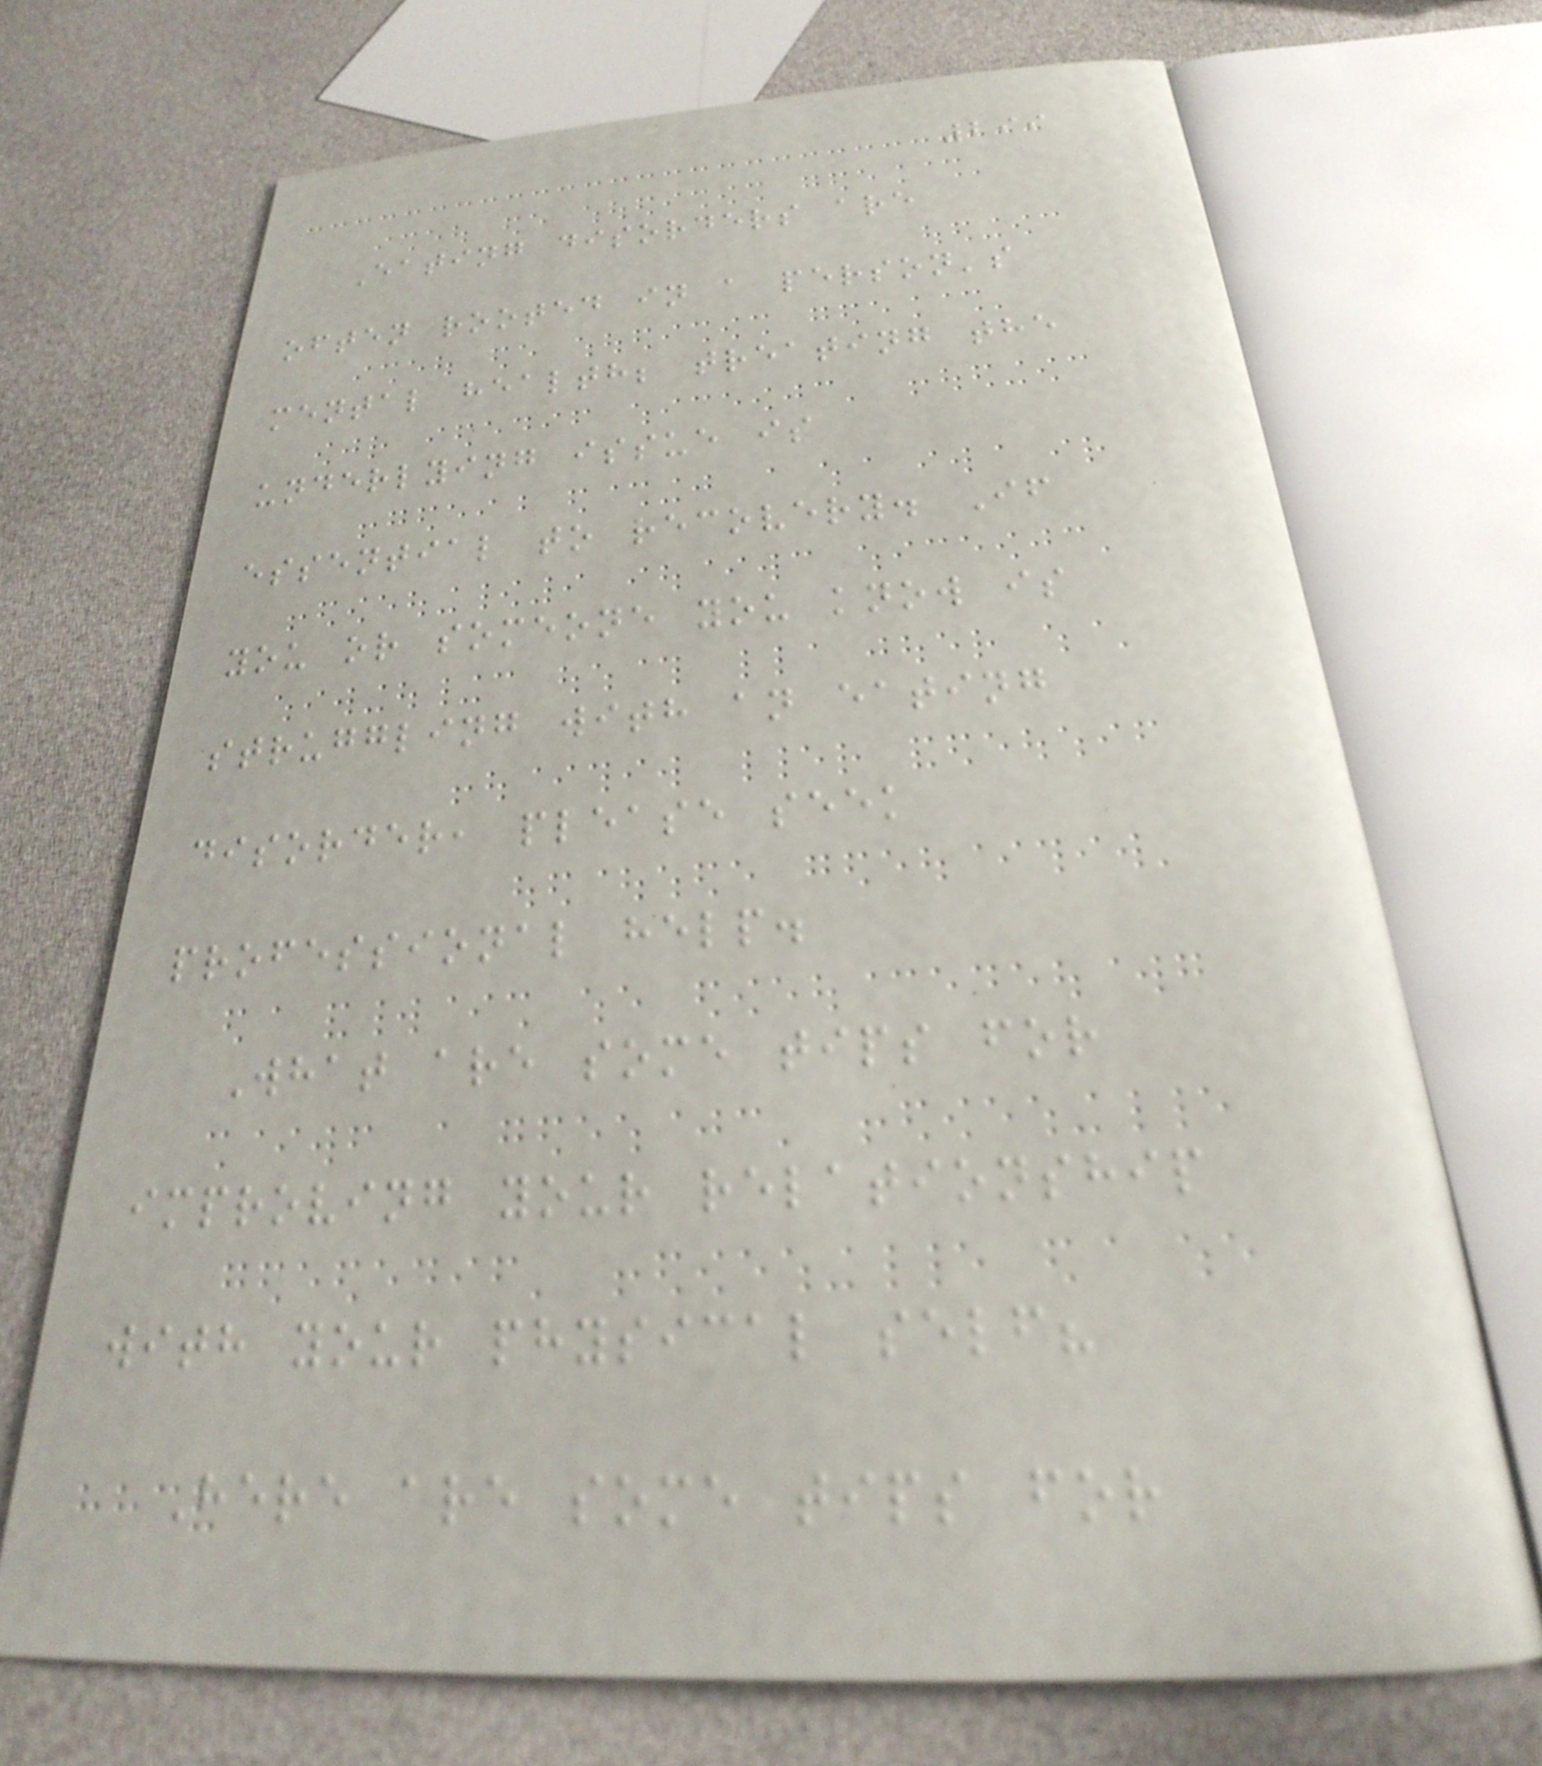299
Eating disorders are
often rooted in a person's
mental health; treating the
underlying issue is
essential to recovery. If
you or someone you know is
struggling with an eating
disorder, please seek
professional help.
What are some tips for
improving your relationship
with your physical self?
Here are some tips for
